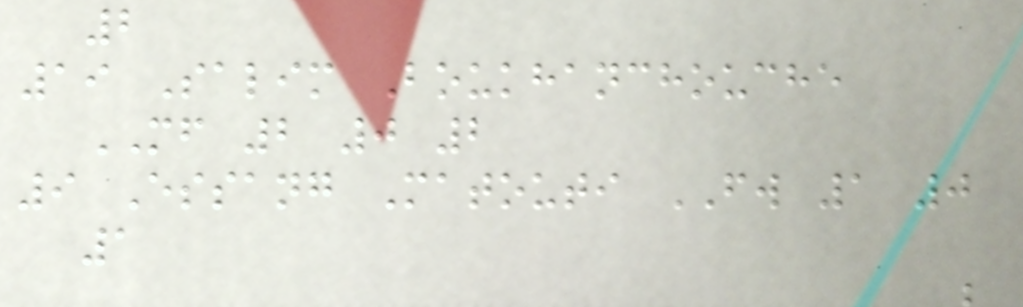2
19 Salim Boukhanchouche
MF 2 0 2
9 Essang Matouti FW 1 0
1
